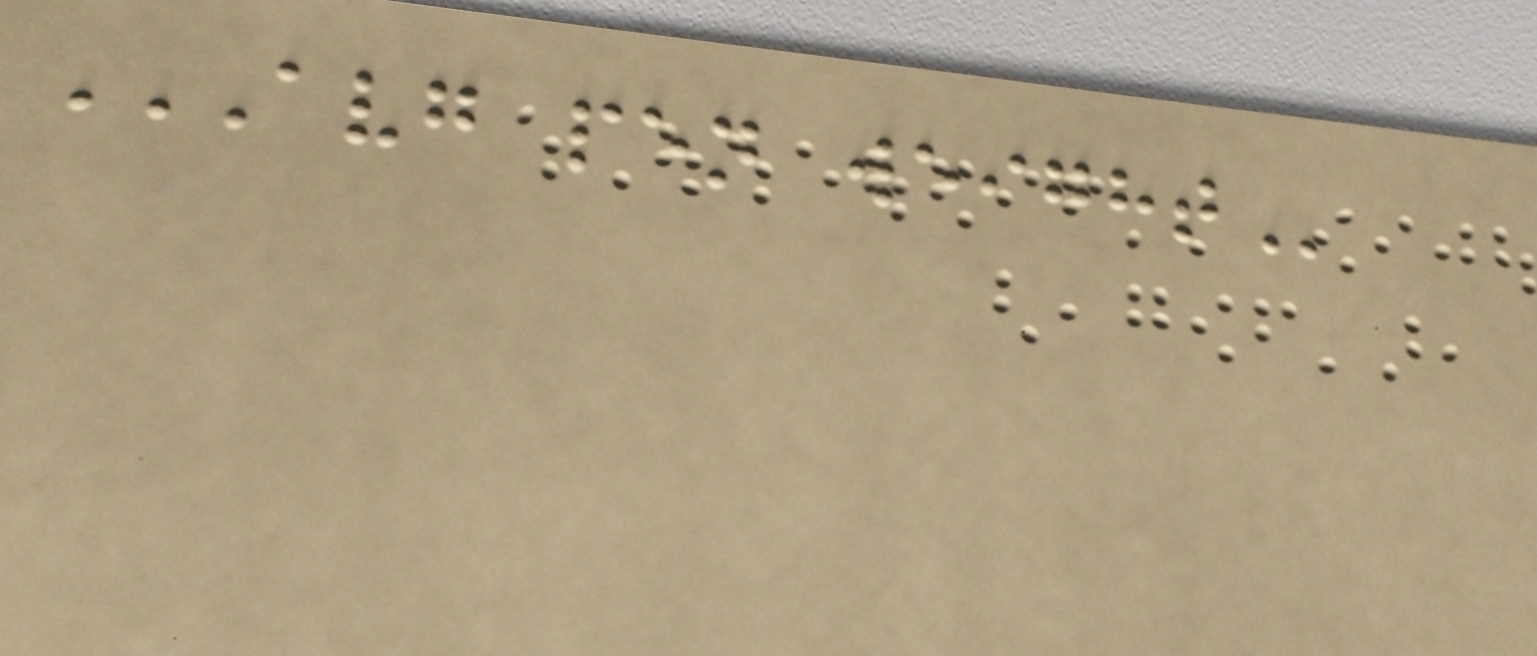AVG PEN WEIGHT
